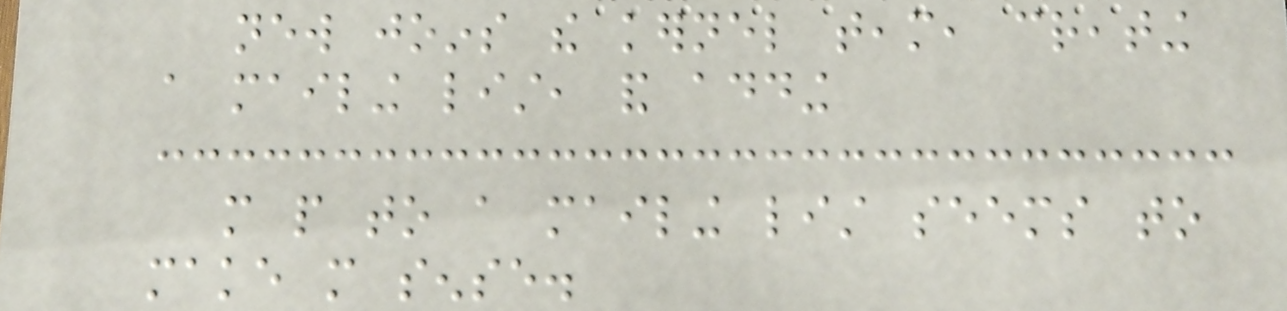new joins the kernel team, creating
a mailing list, and adding
more people to a mailing list seems to
make more sense.
